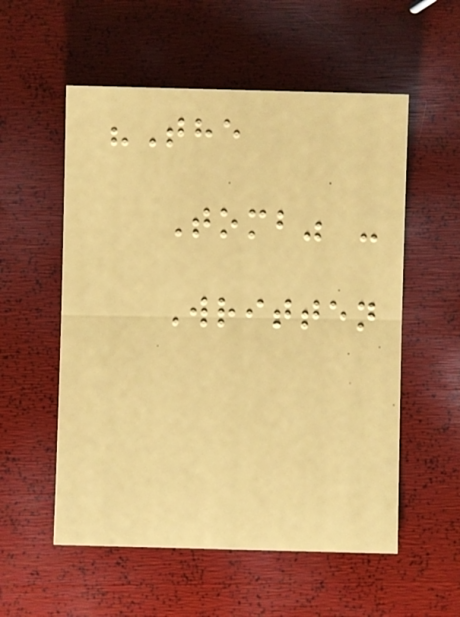"The
Tomb" -
Written
